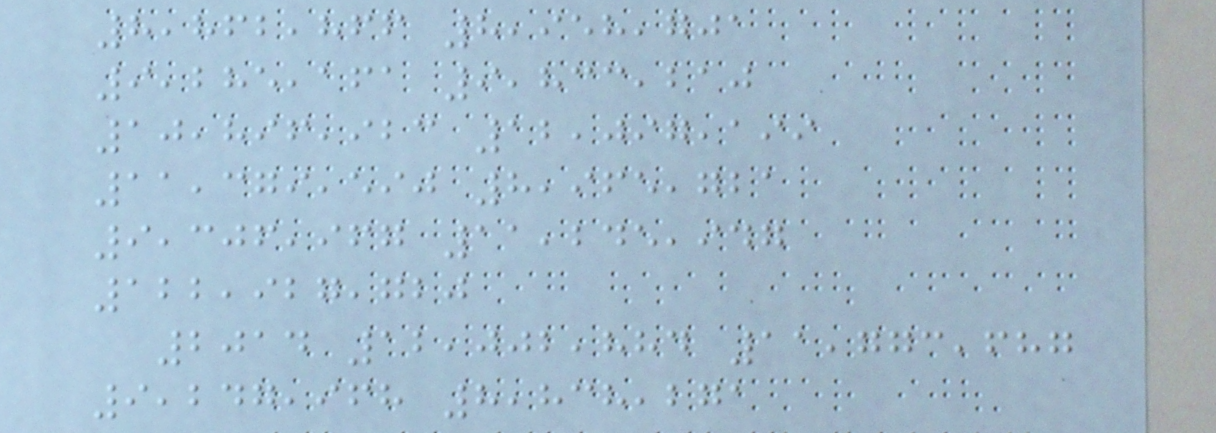8,862,866 8,958,701
9,285,161 9,833,210
10,896,923 12,097,199
11,379,590 8,965,721
9,306,967 11,245,947
122,927,720
2014 12,002,884 11,773,687
9,247,968 8,838,271
